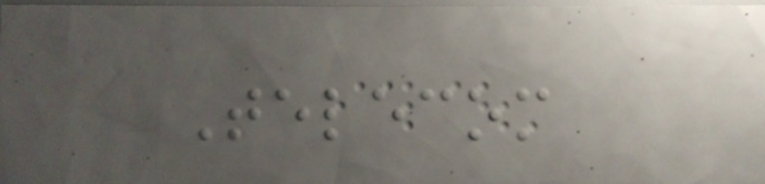Telecom
